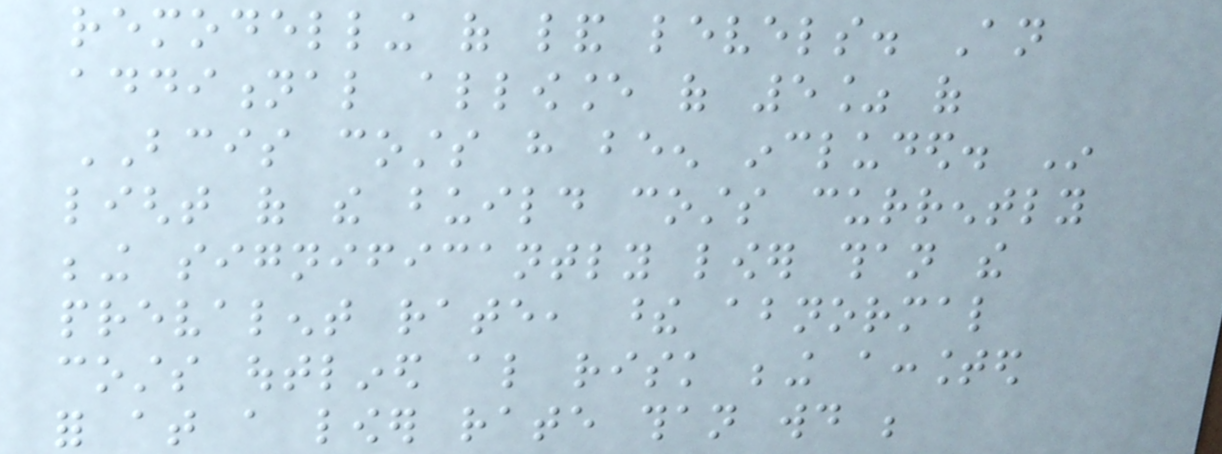remodelling of land levels. An
additional allowance of 5% of
BCIS costs have been included. In
light of the build costs currently
being significantly lower than the
prevalent rate, these abnormal
costs outlined also risk being accounted
for at a lower rate than would be
